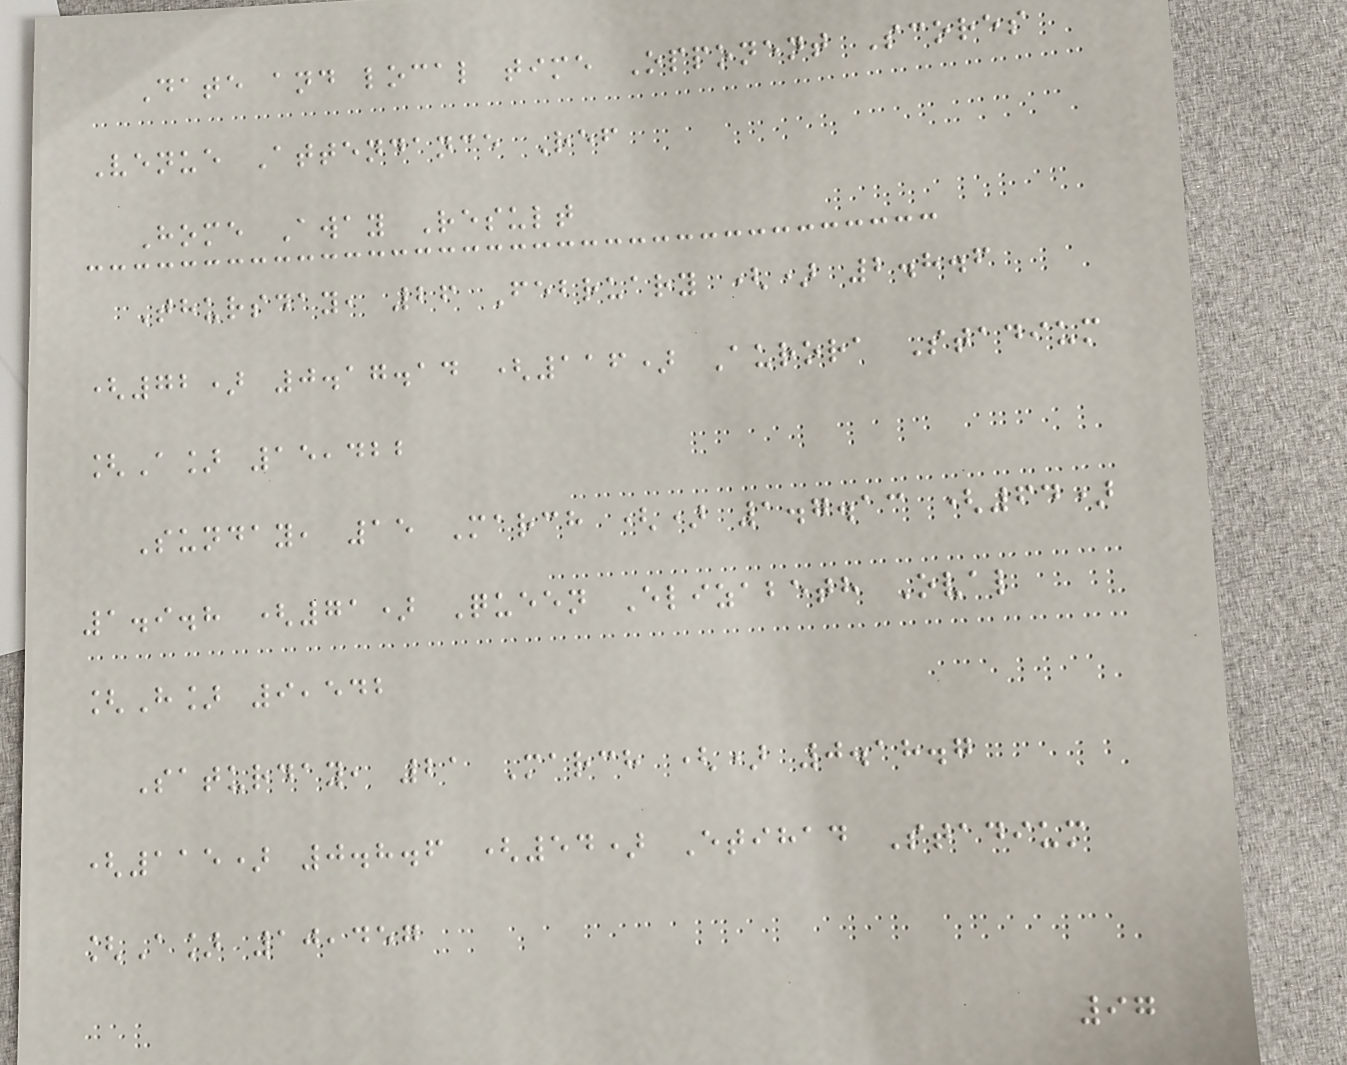Date and local time Opponent Scores
Venue Attendance Ref
Home Away Result
Thursday, 26 February () 2.8.6
(72) 0.17.14 (116) Aurora Stadium
[A] 15,422
Sunday, 15 March () 1.7.13 (64)
1.9.8 (71) Queen Elizabeth Oval
[H] 9,542
Saturday, 21 March () 0.18.7
(115) 0.8.6 (54) Etihad Stadium
[A] 10,457
97
